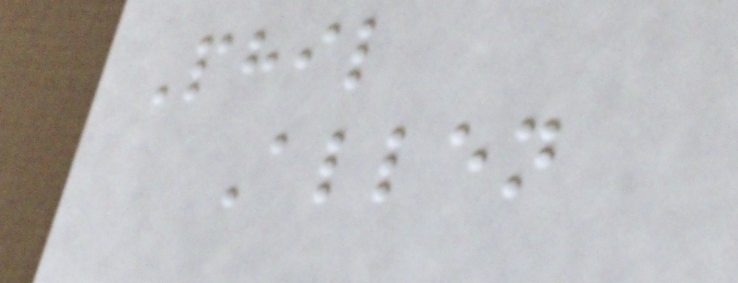Phil
Allen
